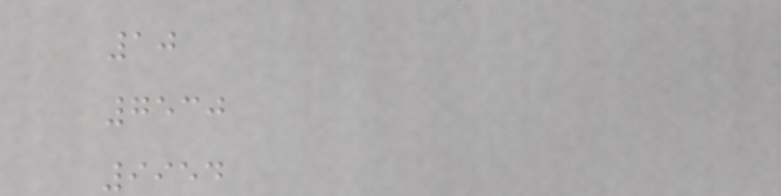10
7530
9954
